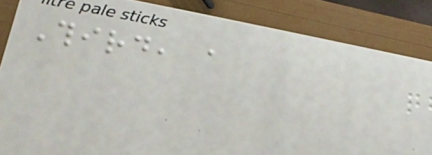Third, a
